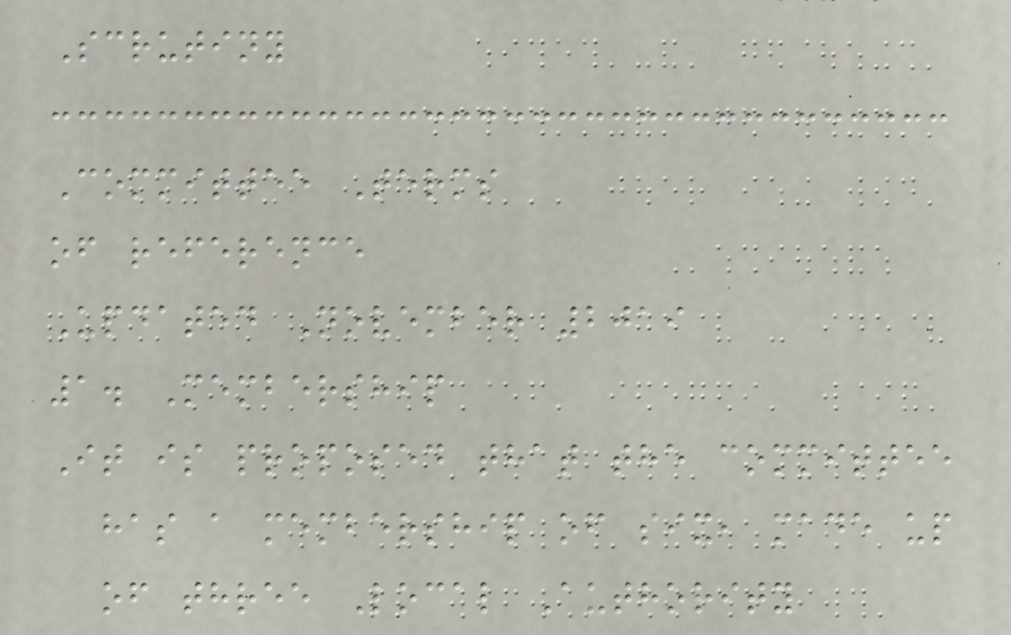Scrutiny
Committee Terms
of reference
Updated November 2019
1. Membership
It is proposed that the committee
has a membership of six, made up
of three Local Authority
